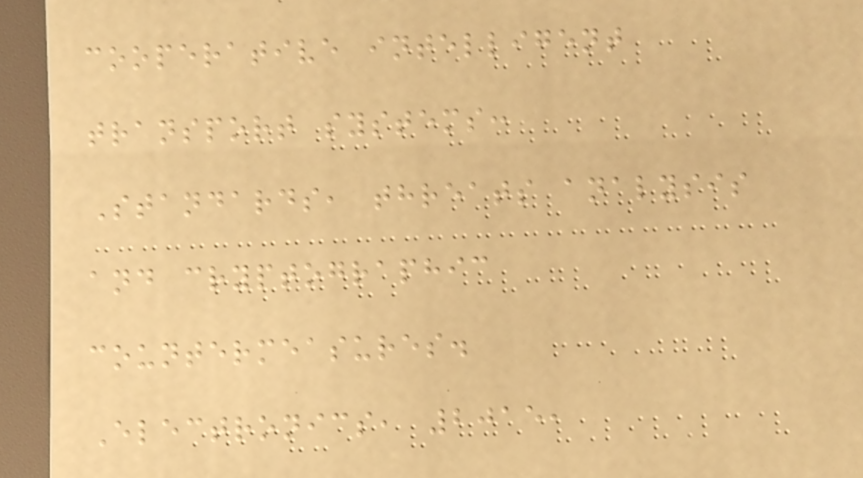cooperative intelligent
transport systems:
Standards, threats analysis
and cryptographic
countermeasures.
Electronics, 2015,
